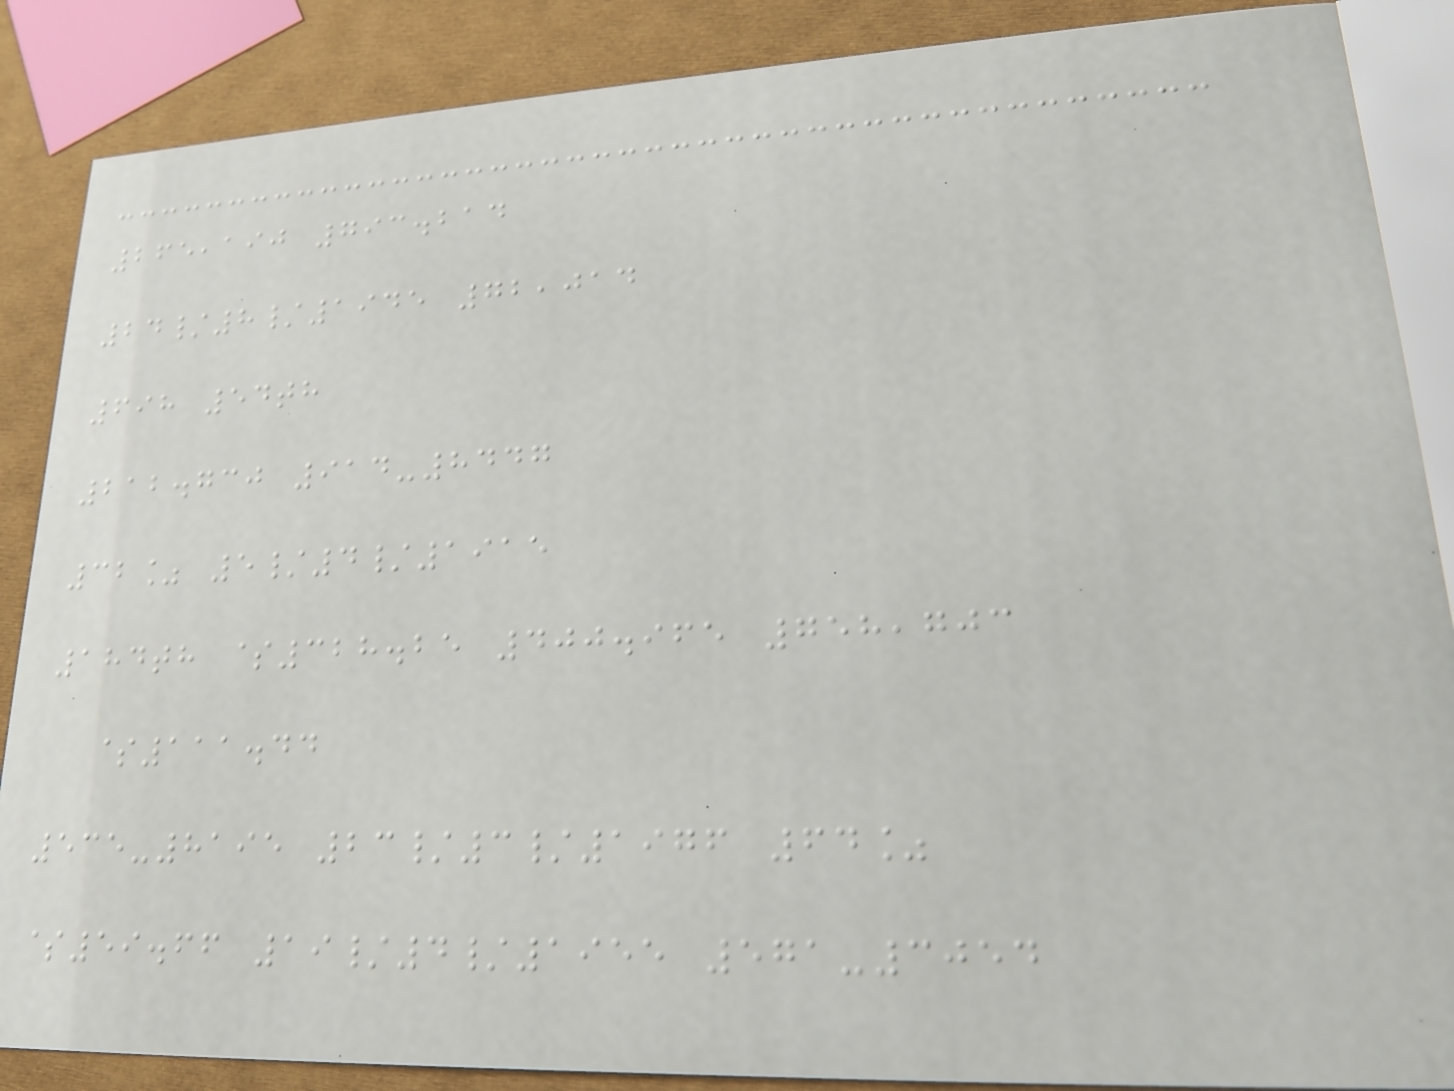265,190 793.214
24/8/1945 72,014
698 54th
212.730 914-8447
32% 5/4/1915
184th $328.25 400.965 758,703
$111.44
535-8195 23/3/1976 64%
$59.66 19/4/1955 571-3054
